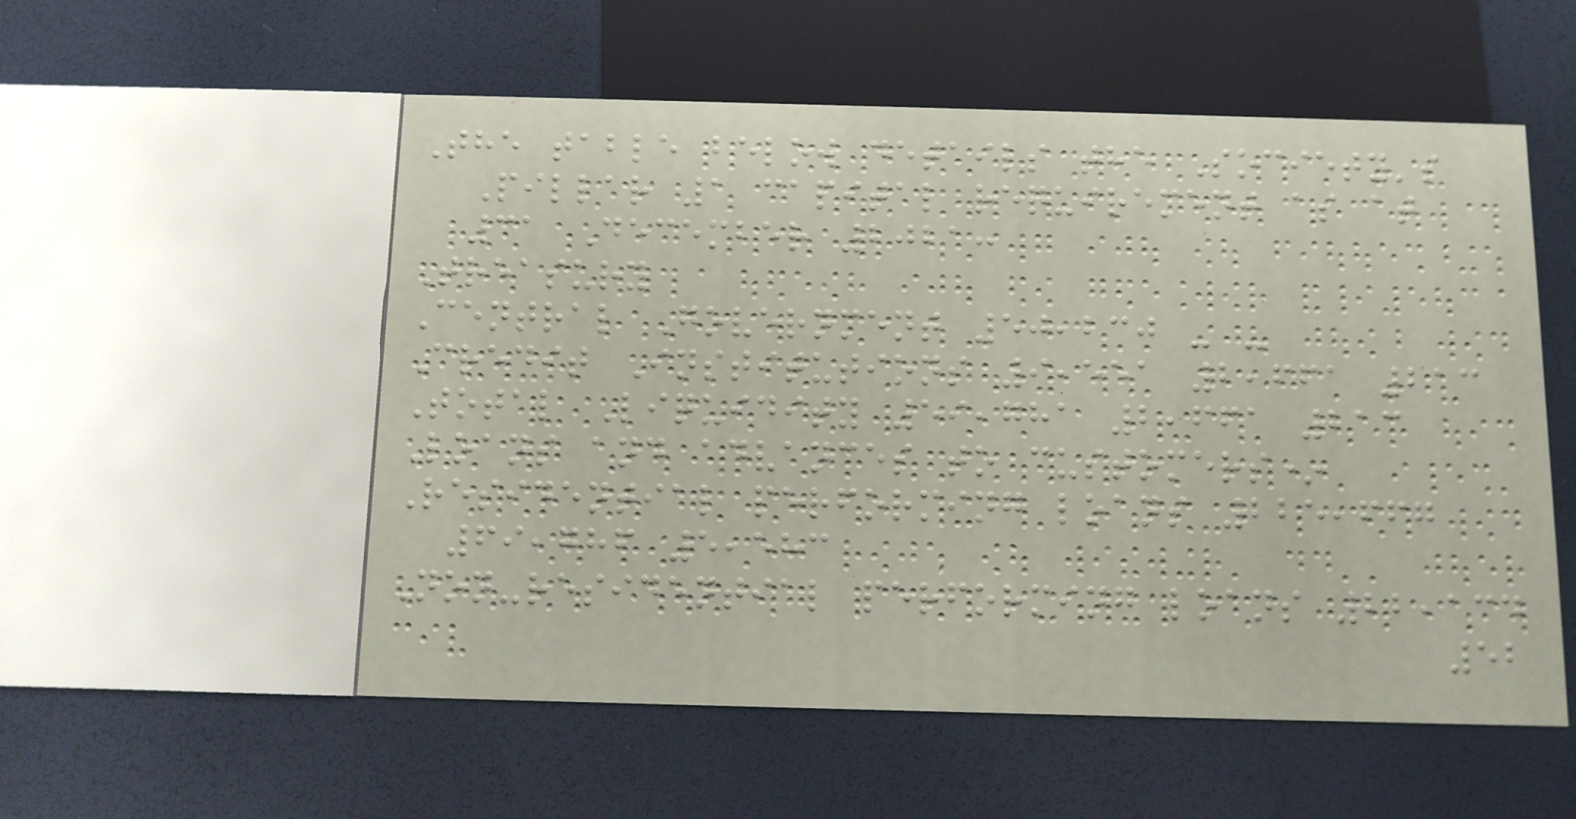The table below details the Society's
Pillar 1 capital requirement as at
31 December 2021:
Treasury
Central Government 50,230 - -
Credit Institutions 9,551 2,661 213
Total Liquidity 59,781 2,661 213
Loans and advances to customers*
Residential performing loans 225,667
69,786 5,583
Non-residential performing loans 22,134
52
